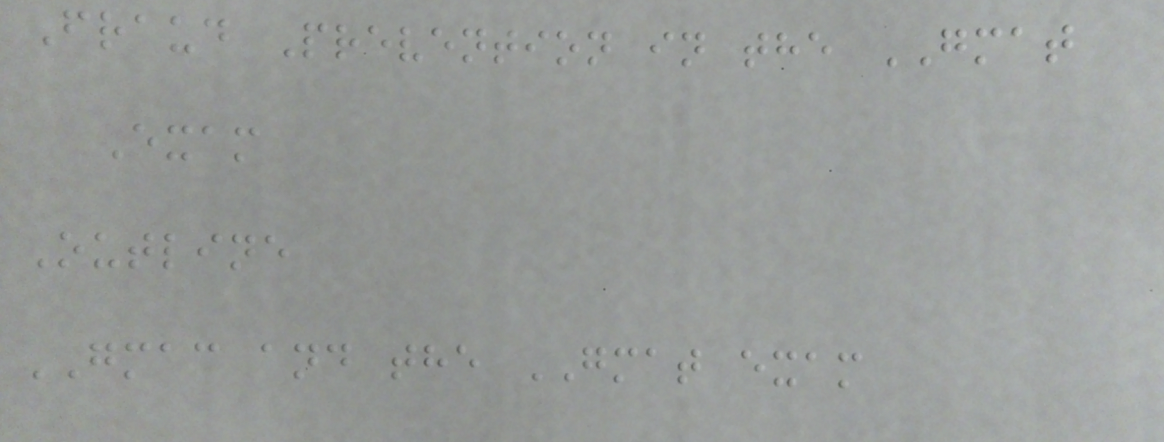Fraud Prevention in the GMAT
Exam
Outline
GMAC and the GMAT exam
